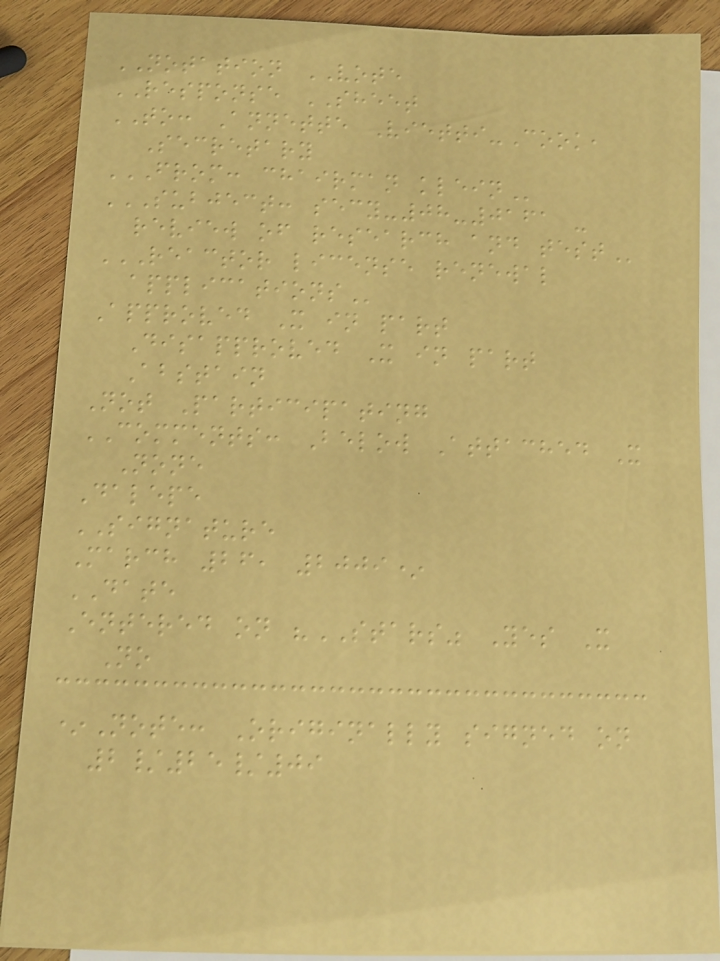NOTATION VOTE
RESPONSE SHEET
TO: Annette Vietti-Cook,
Secretary
FROM: CHAIRMAN KLEIN
SUBJECT: SECY-08-0161 -
REVIEW OF RESEARCH AND TEST
REACTOR LICENSE RENEWAL
APPLICATIONS
Approved X in part
Disapproved X in part
Abstain
Not Participating
COMMENTS: Below Attached X
None
Dalepe
SIGNATURE
March 26, 2009*
DATE
Entered on "STARS" Yes X
No
*Note: Originally signed on
2/25/09
